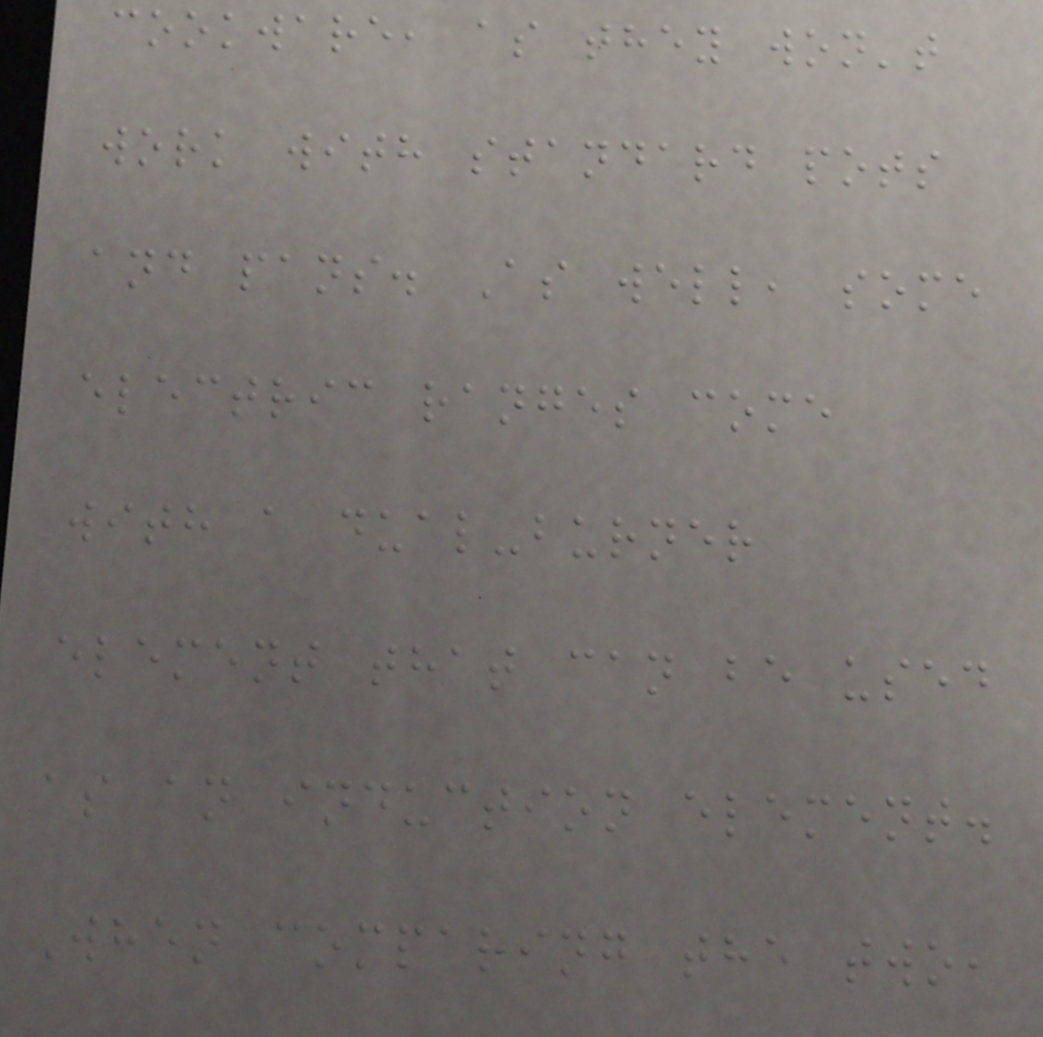cookware, as they won't
work with standard pots
and pans. As well, some
electric ranges come
with a dual-burner
element that can be used
as an induction element.
When comparing the two,
